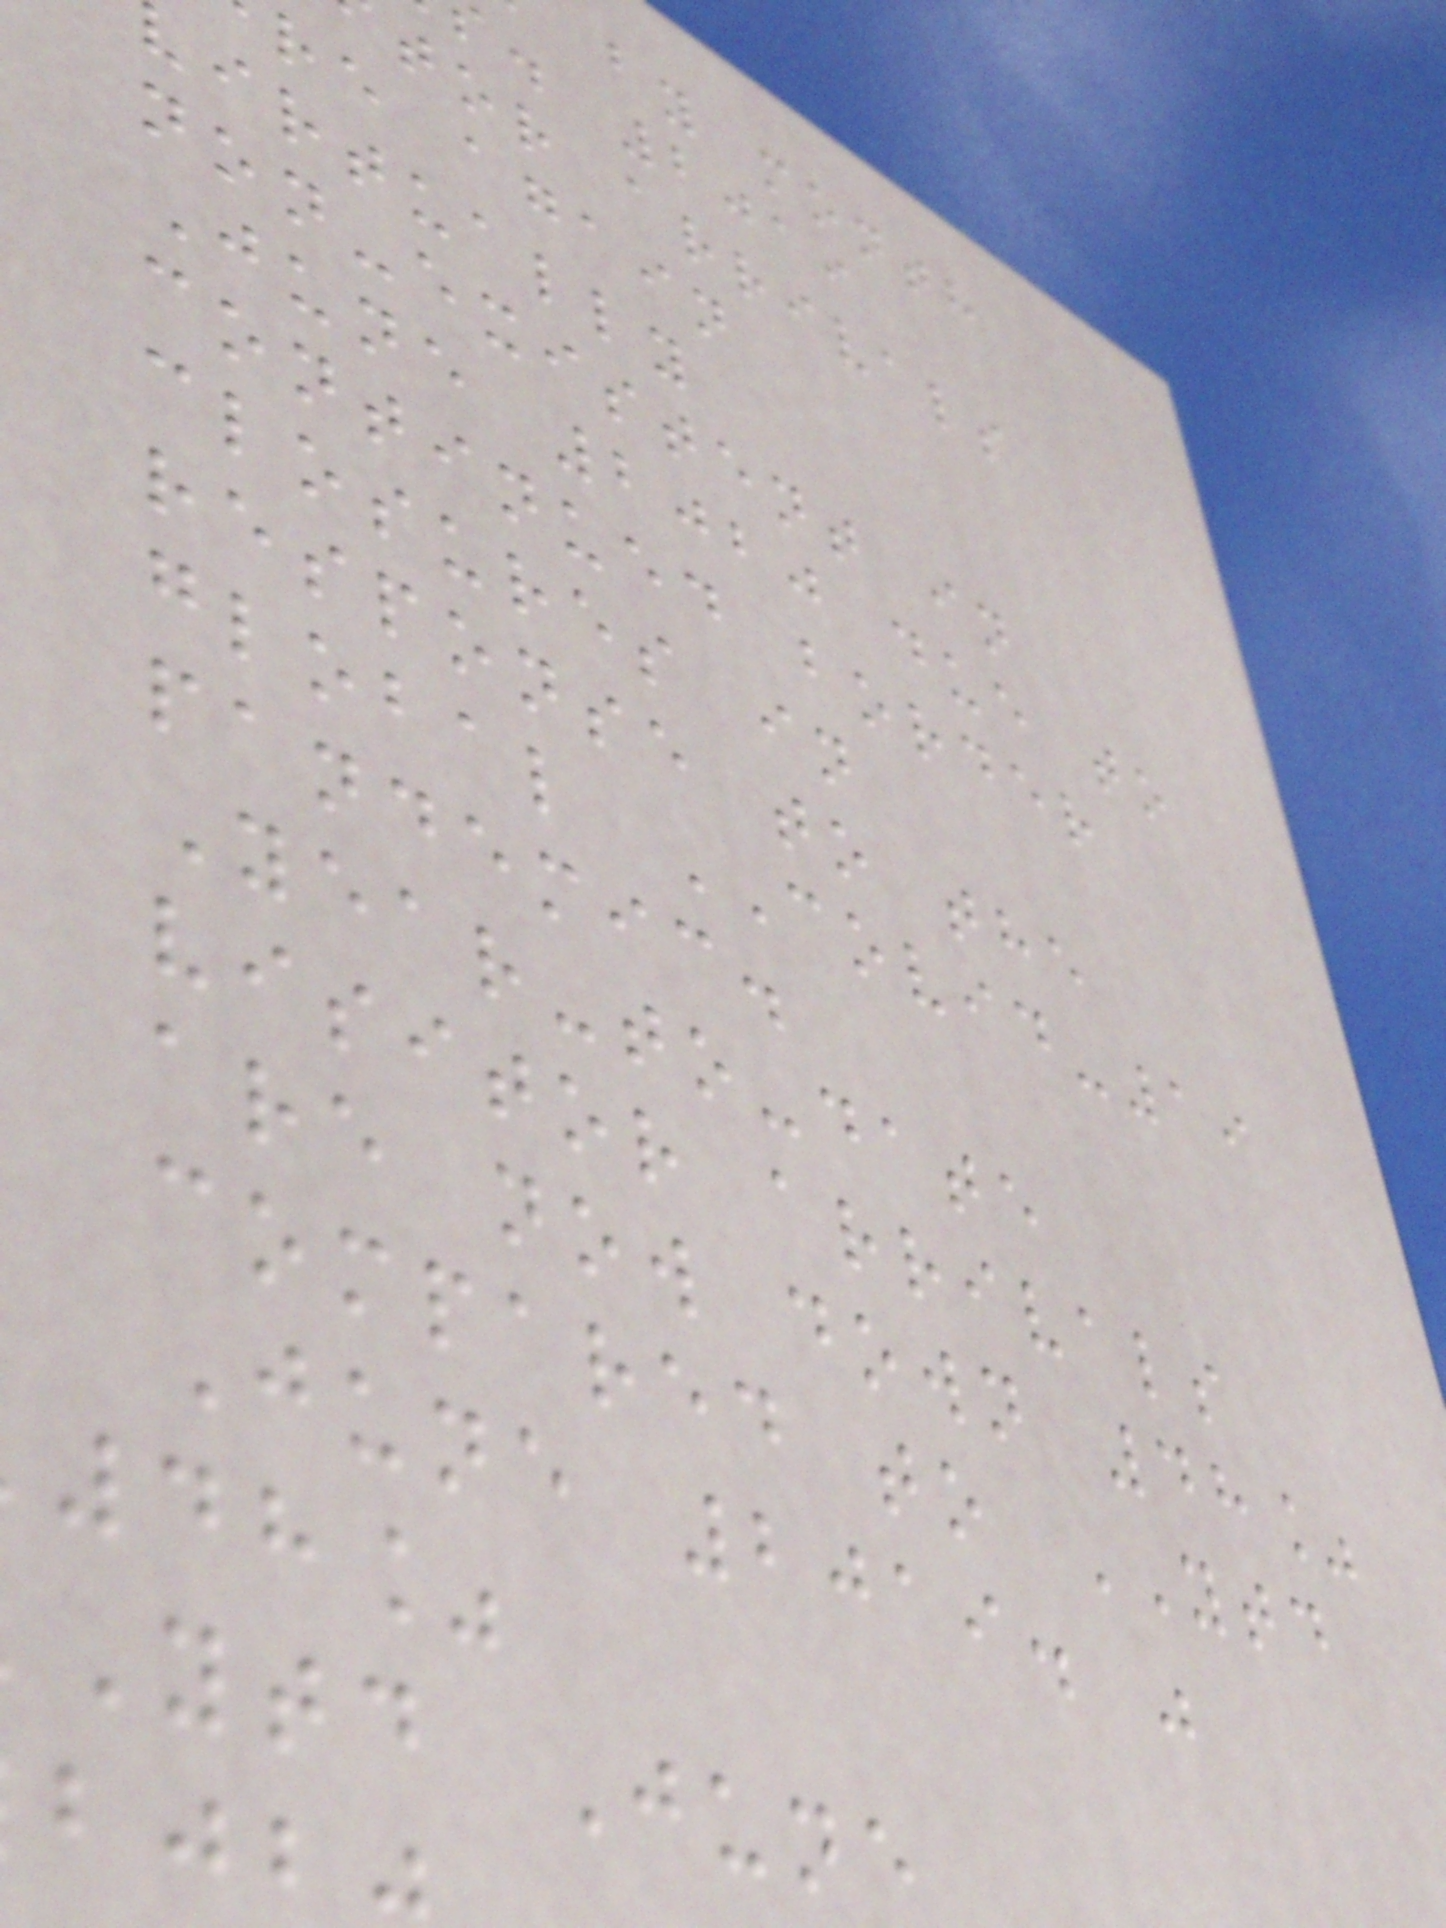by month
. 2019
tor arrivals
re again
irtually
non-existent in
June 2020 due to
continued border
closures in
response to the
global COVID-19
pandemic.
Year-to-date
visitor arrivals
are now down 48%
compared to YTD
June 2019. "
48%
ytd June
